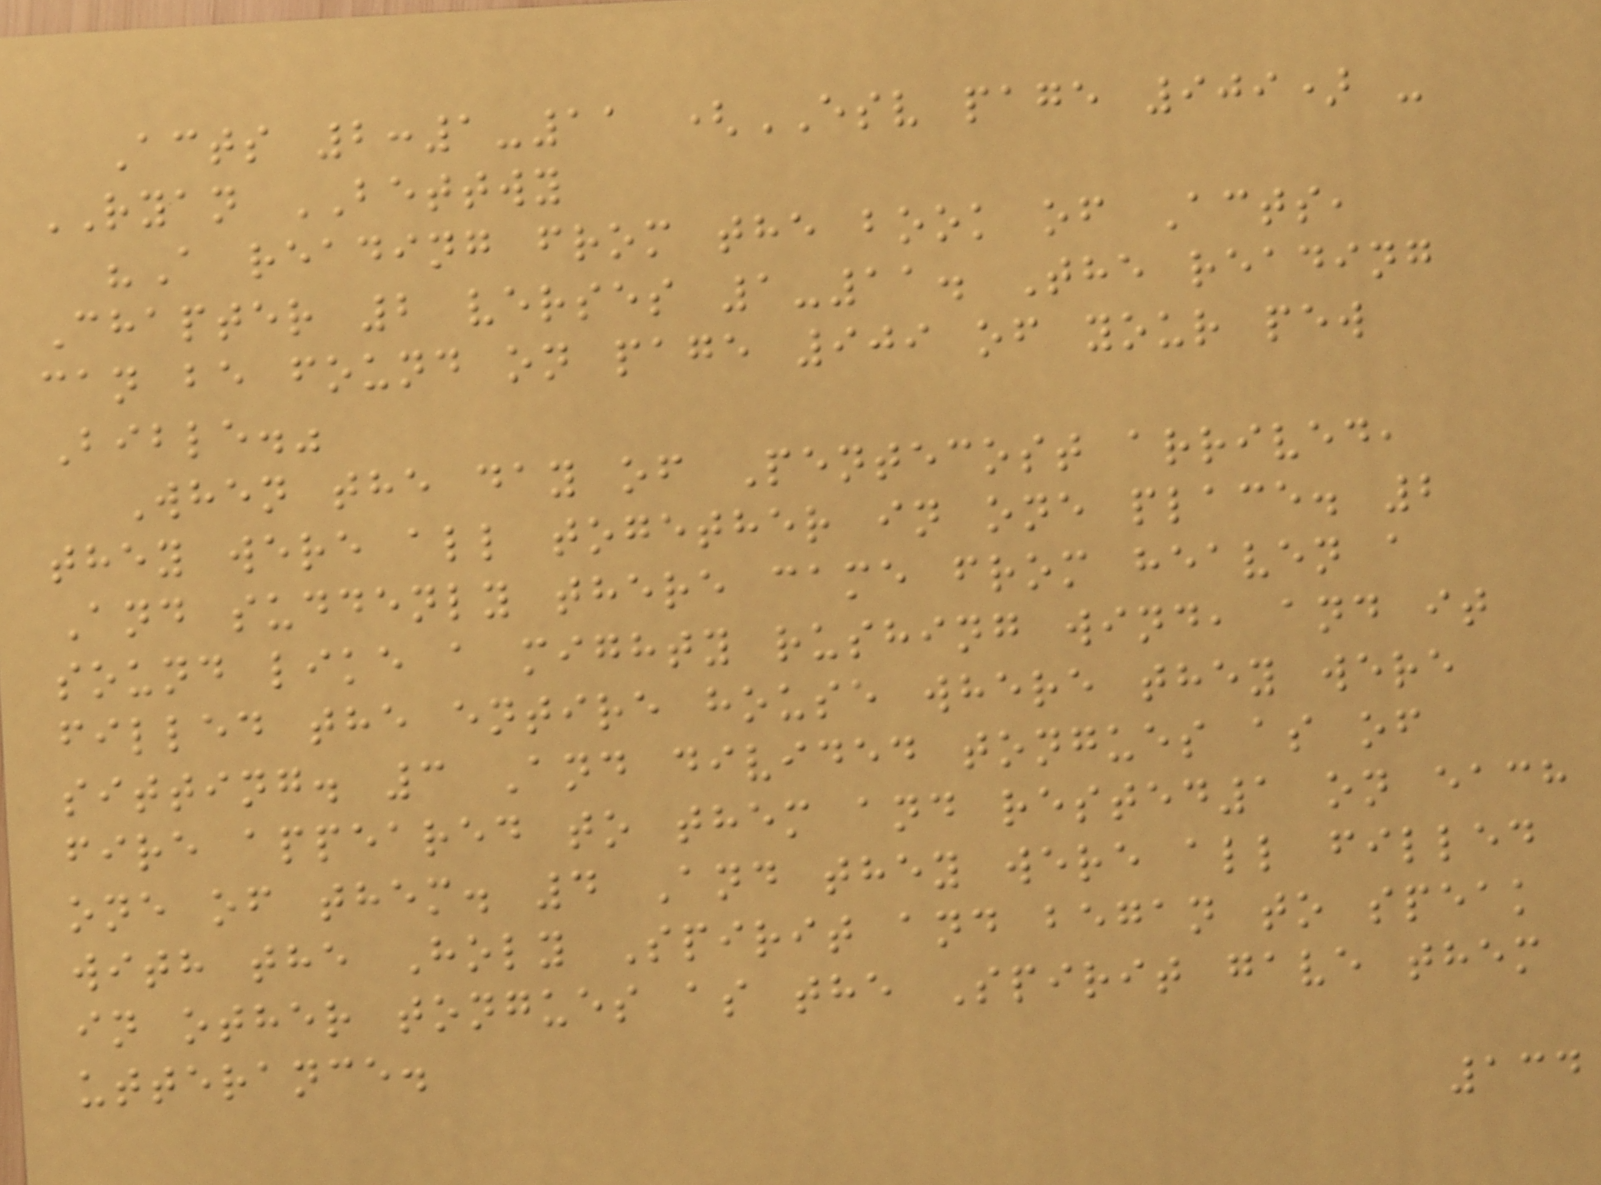Acts 2:1-11 (ESV page 909) -
RYAN BETTWY
"A reading from the book of Acts,
Chapter 2 verses 1-11. The reading
can be found on page 909 of your pew
Bible."
When the day of Pentecost arrived,
they were all together in one place. 2
And suddenly there came from heaven a
sound like a mighty rushing wind, and it
filled the entire house where they were
sitting. 3 And divided tongues as of
fire appeared to them and rested1 on each
one of them. 4 And they were all filled
with the Holy Spirit and began to speak
in other tongues as the Spirit gave them
utterance.
134
